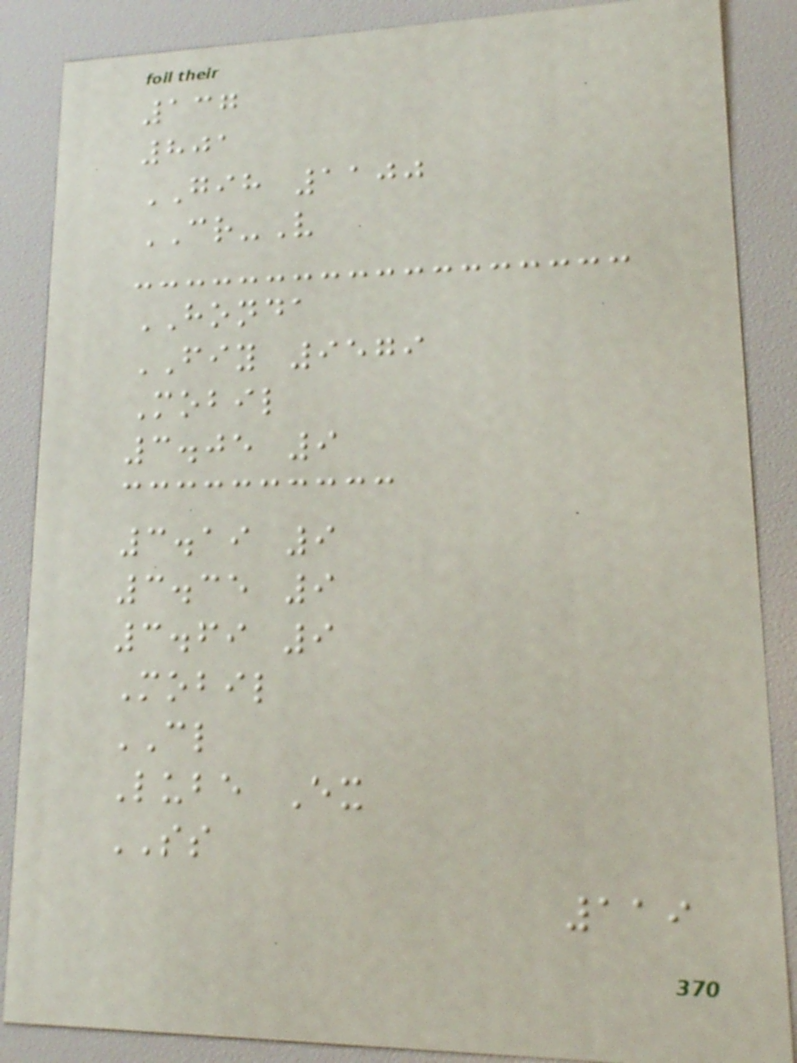137
801
GIH 1100
CR-V
HONDA
FIY 9579
Mobil
3.05 9
3.19 9
3.35 9
3.69 9
Mobil
CL
Lube Ex
SS
119
